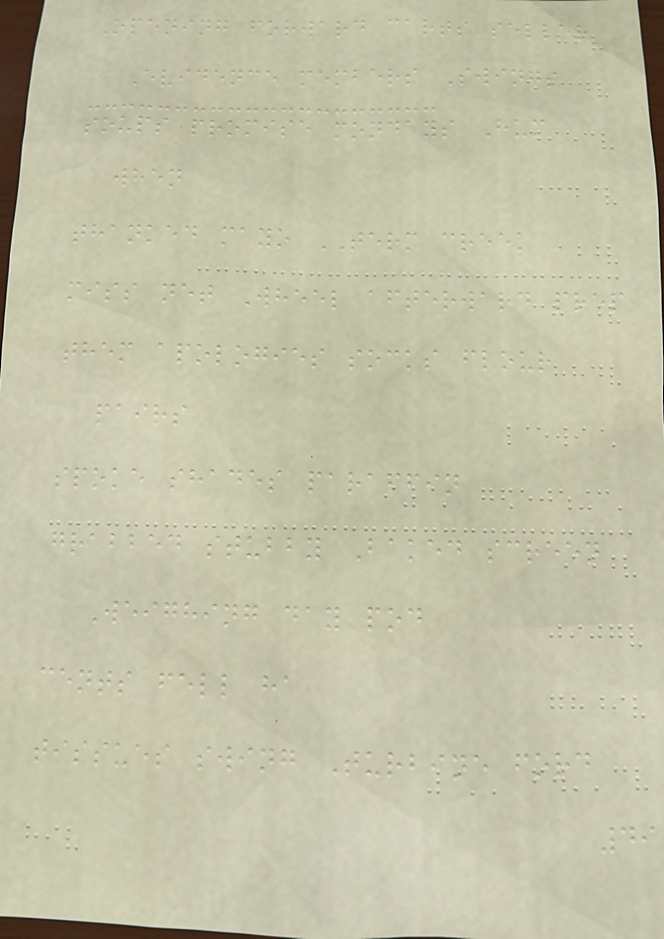Opening forward carts seller
Evidence members Swings
soups promise mondays Hum
when
thanked mayo TERM creek
miss net Wheel afterward prep
them apologies socks flour
pairs
spoke shades paraffin
grabbed stubby Baked screen
Weighing day pod
cents fell ha
tissues swing Turbine ford
49
